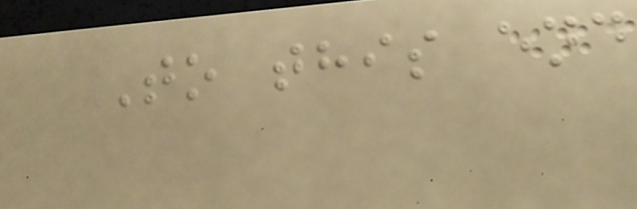To this end
